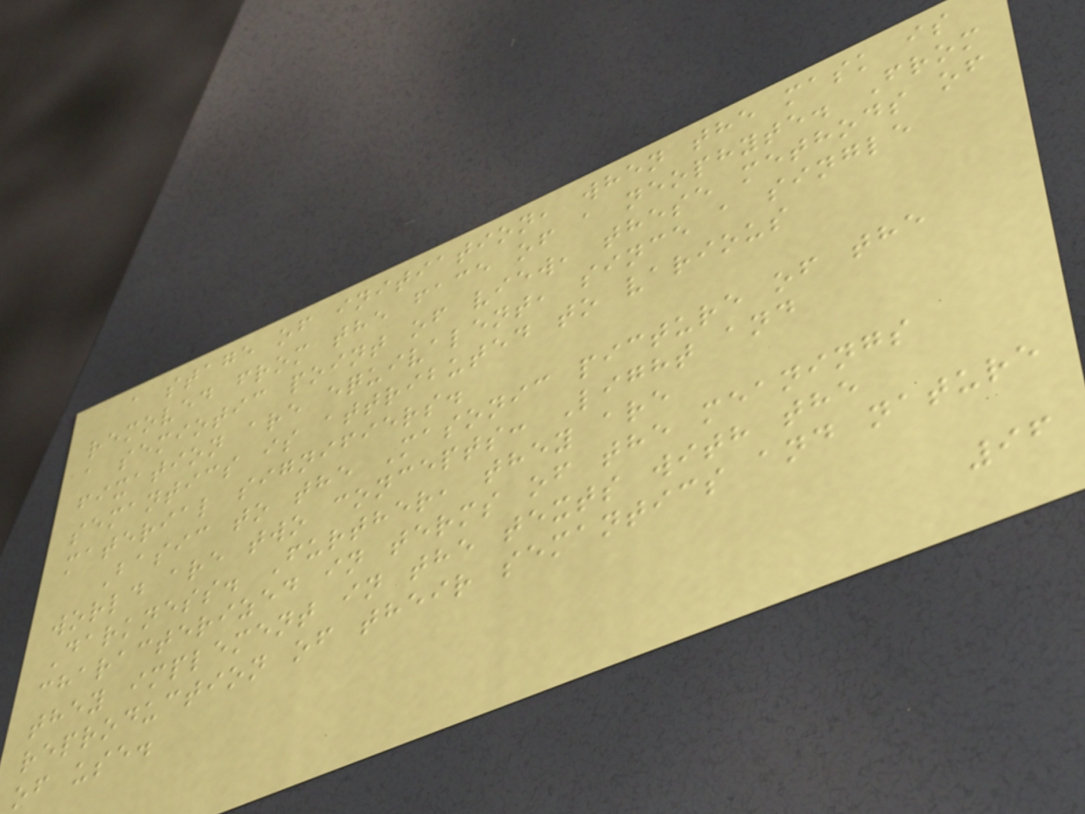a stage of initiation, when the mask is
removed from the face of a neophyte. From
a semiotic point of view, these methods of
fixation are equivalent, since a single
semantics is attributed to various
material signifiers.
Basic to the Masonic picture of the
world are two concepts: Light and
Darkness. Further, they are
characterized in terms of the meanings
they implement in the texts with the
reproduction of their semantics and nature
of use.
96
